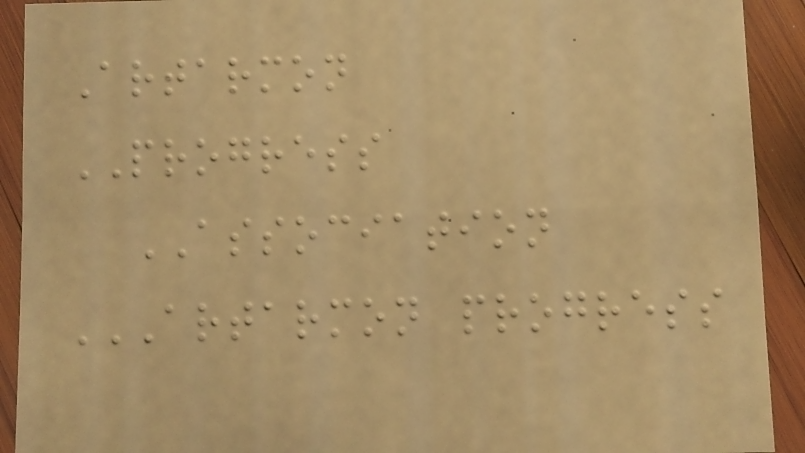Artarmon
PROGRESS
ASSOCIATION
ARTARMON PROGRESS
